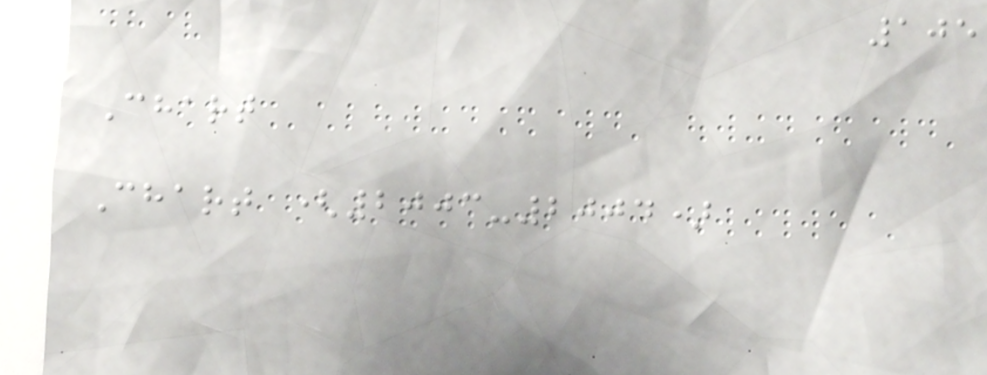105
Chart
Chart (2003-2004)
